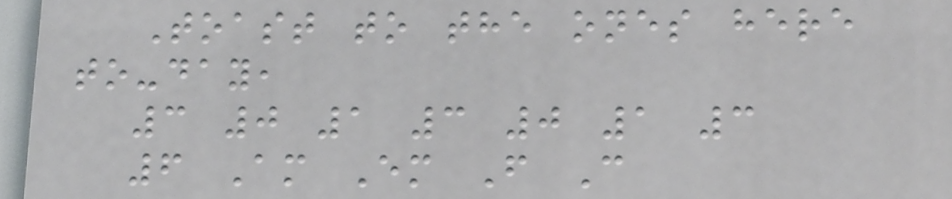Toast to the ones here
to-day,
3 0 1 3 0 1 3
6 Am Em F C
